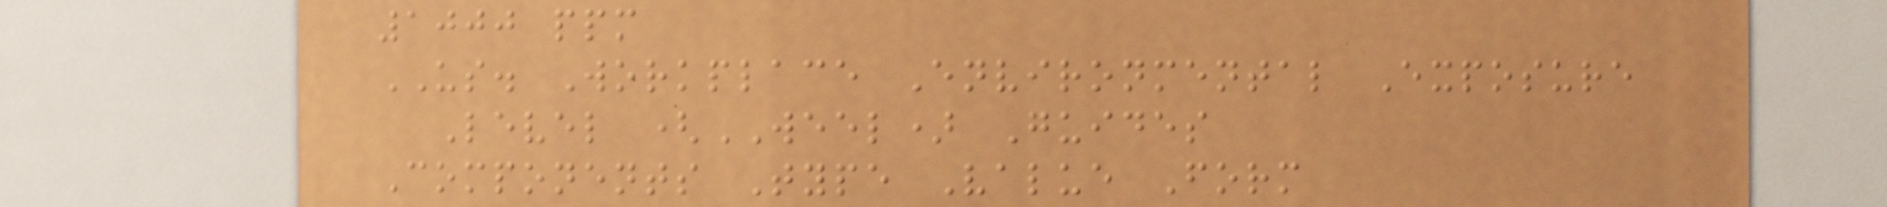1000 ppm
US. Workplace Environmental Exposure
Level (WEEL) Guides
Components Type Value Form
